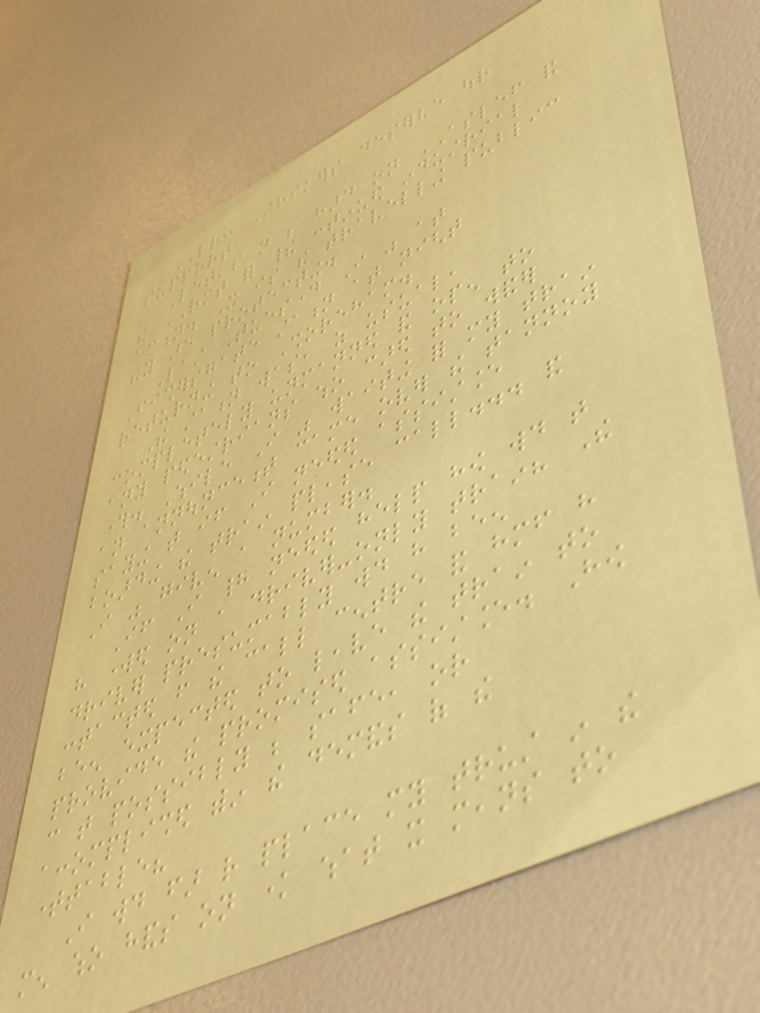LETTER: Strikers deserve our
support
Let's not be hard on ASLEF and
the RMT for their continued industrial
action. It is the travelling public
they are protecting.
Last Tuesday I was at
Fishersgate station at night
returning to Shoreham.
The station was, as usual,
completely unmanned and open to
any pedestrians who cared to wander
through. While I was waiting for my train
an announcement came over the tannoy
saying that if I needed assistance
boarding the train please call... and
I was given a number.
If I had needed help how would that
have worked on a driver-only train? The
driver presumably would have been
contacted from the call centre and himself have
been expected to leave the train to
provide the promised assistance. How
can that possibly be safe, or
accomplished within the demands of the
timetable?
I would far rather place my trust in the
men who hands on know what it means to
